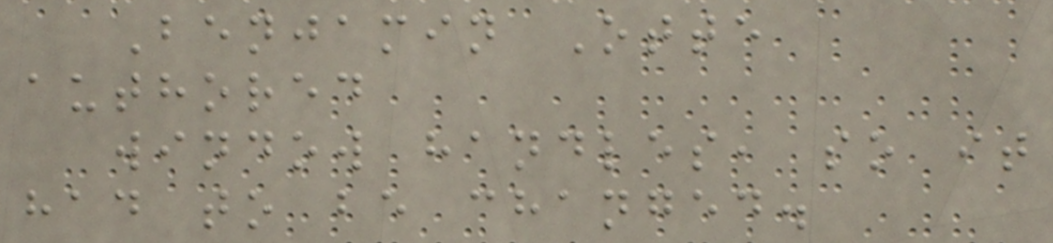Benjamin Otte
authored
window handles, so it
had to be changed.
